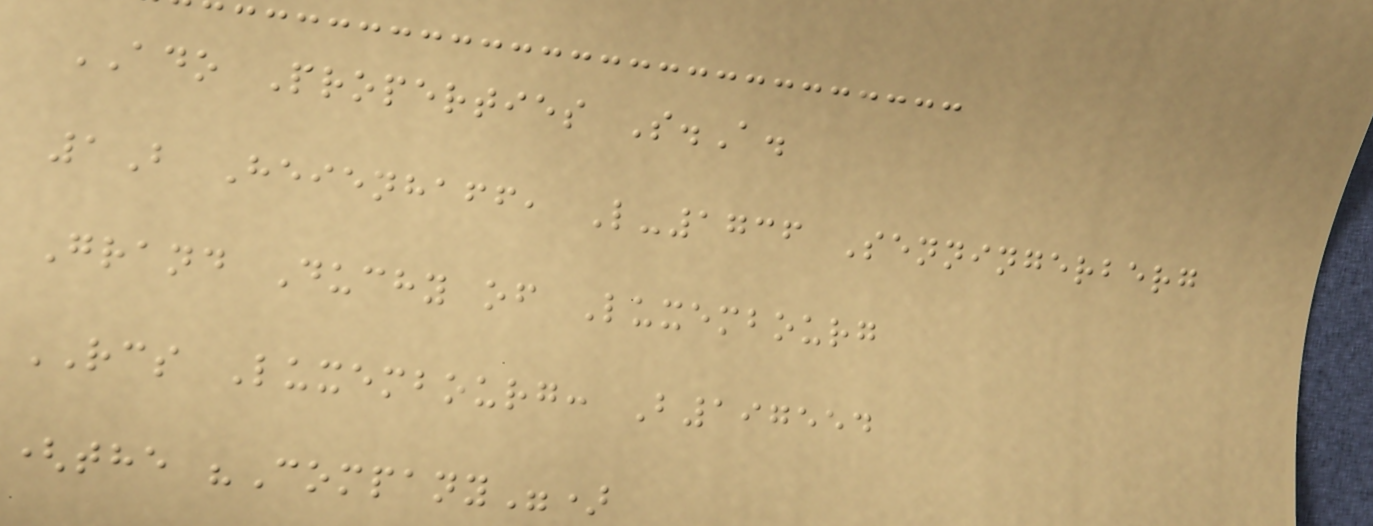ADO Properties S.A.
1B Heienhaff, L-1736 Senningerberg
Grand Duchy of Luxembourg
RCS Luxembourg: B197554
(the "Company")
